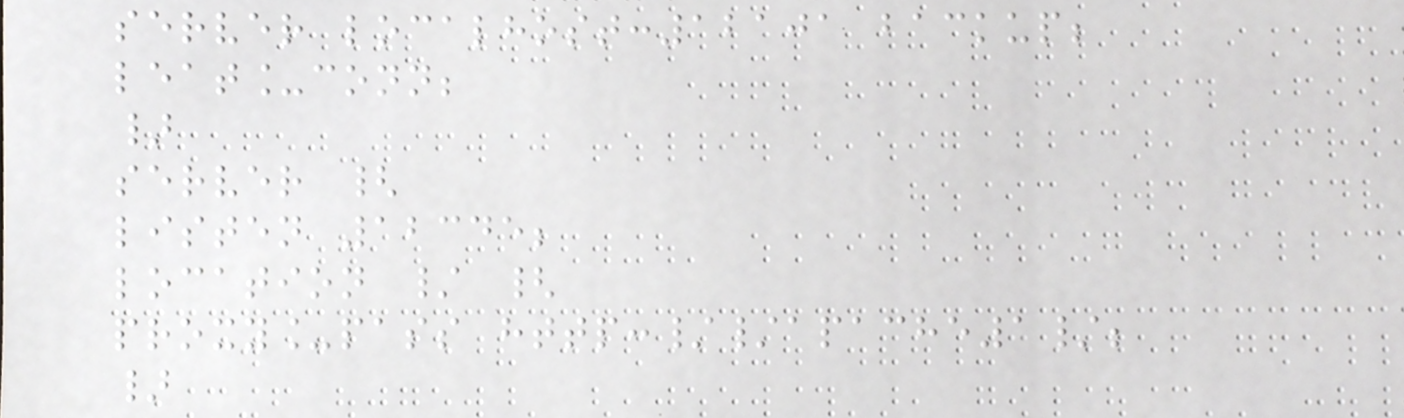server localhost:12101 backup;
leat_conn;
}
server {
listen 12345;
location / {
proxy_pass http://apache1/;
}
